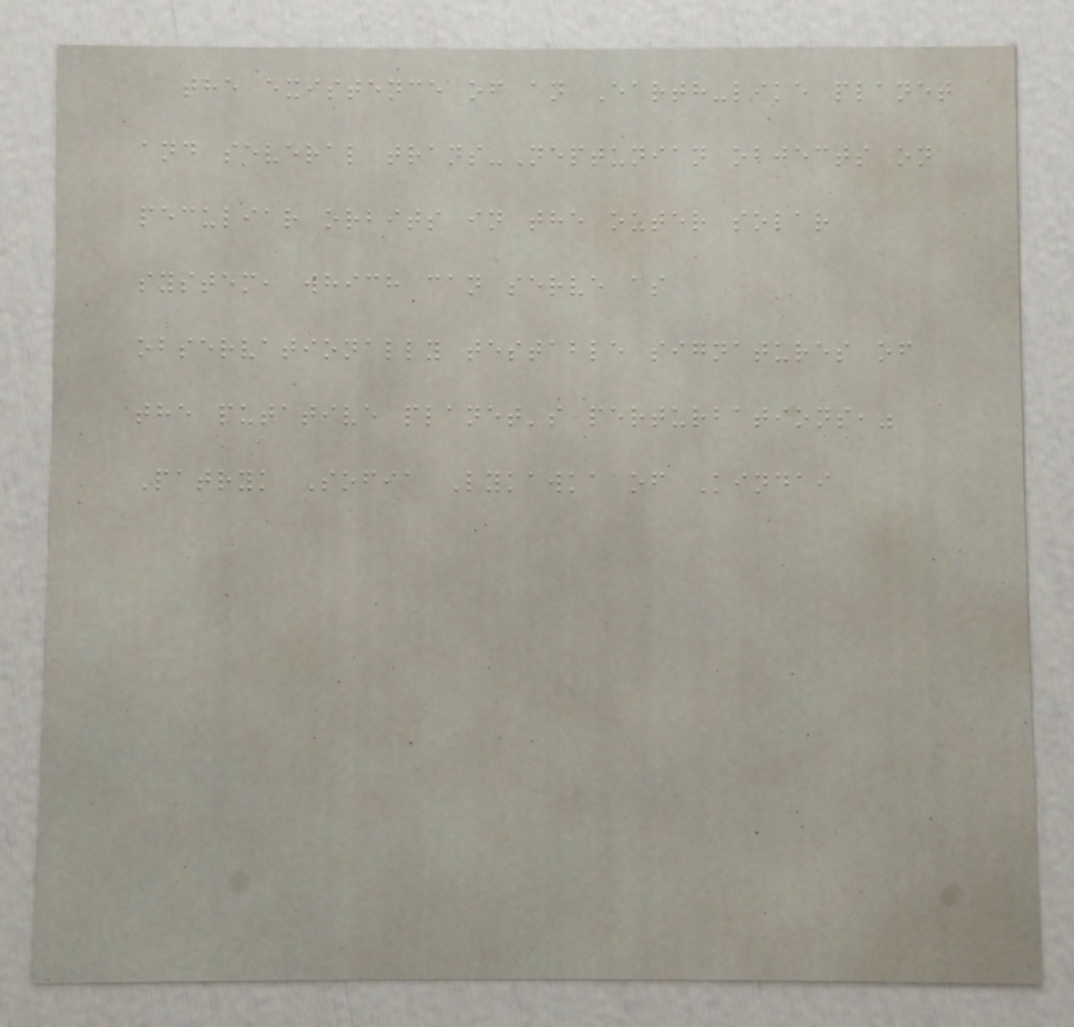the existence of an Earth-like planet
and several trans-Neptunian objects on
peculiar orbits in the outer solar
system, which can serve as
observationally testable signatures of
the putative planet's perturbations,"
Patryk Sofia Lykawka of Kindai
